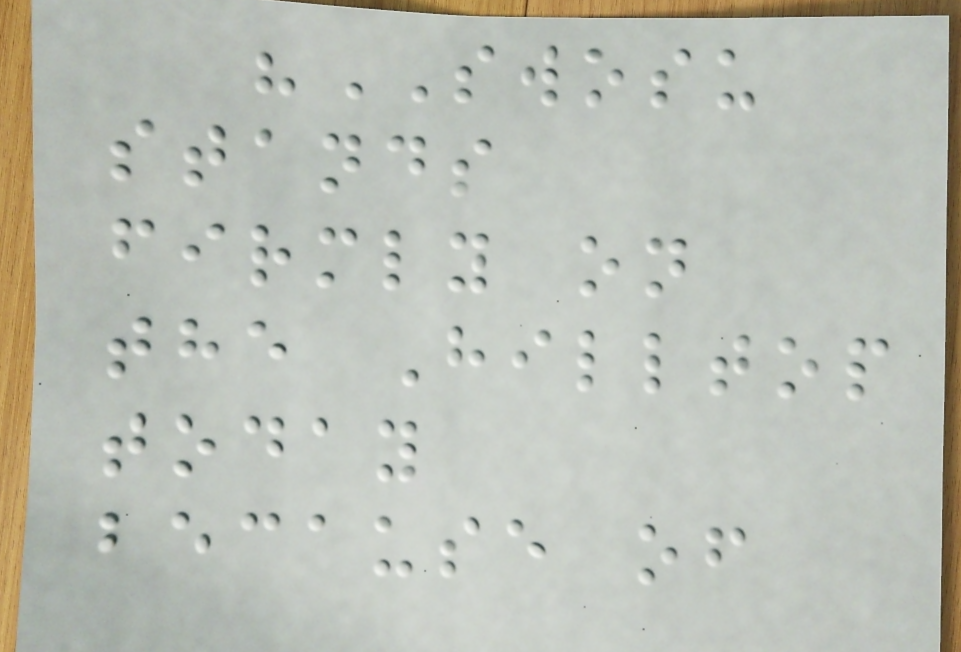"SWOSU
stands
firmly on
the Hilltop
today
because of
